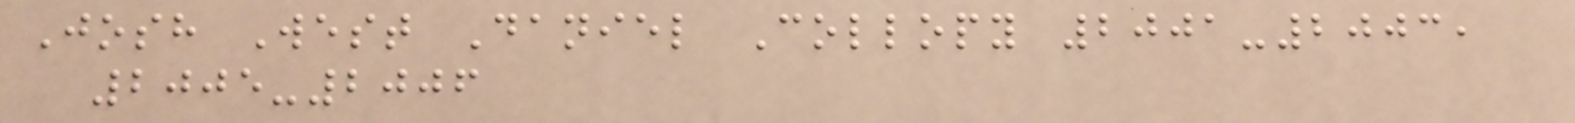Josh West Daniel Collopy 2001-2003,
2005-2006
